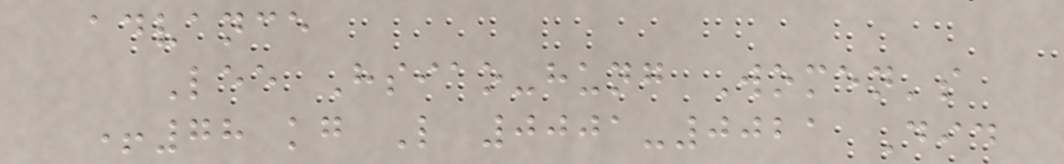advance
Lee Hsiao-hung Women's
+78 kg L 0001-0021 Did
